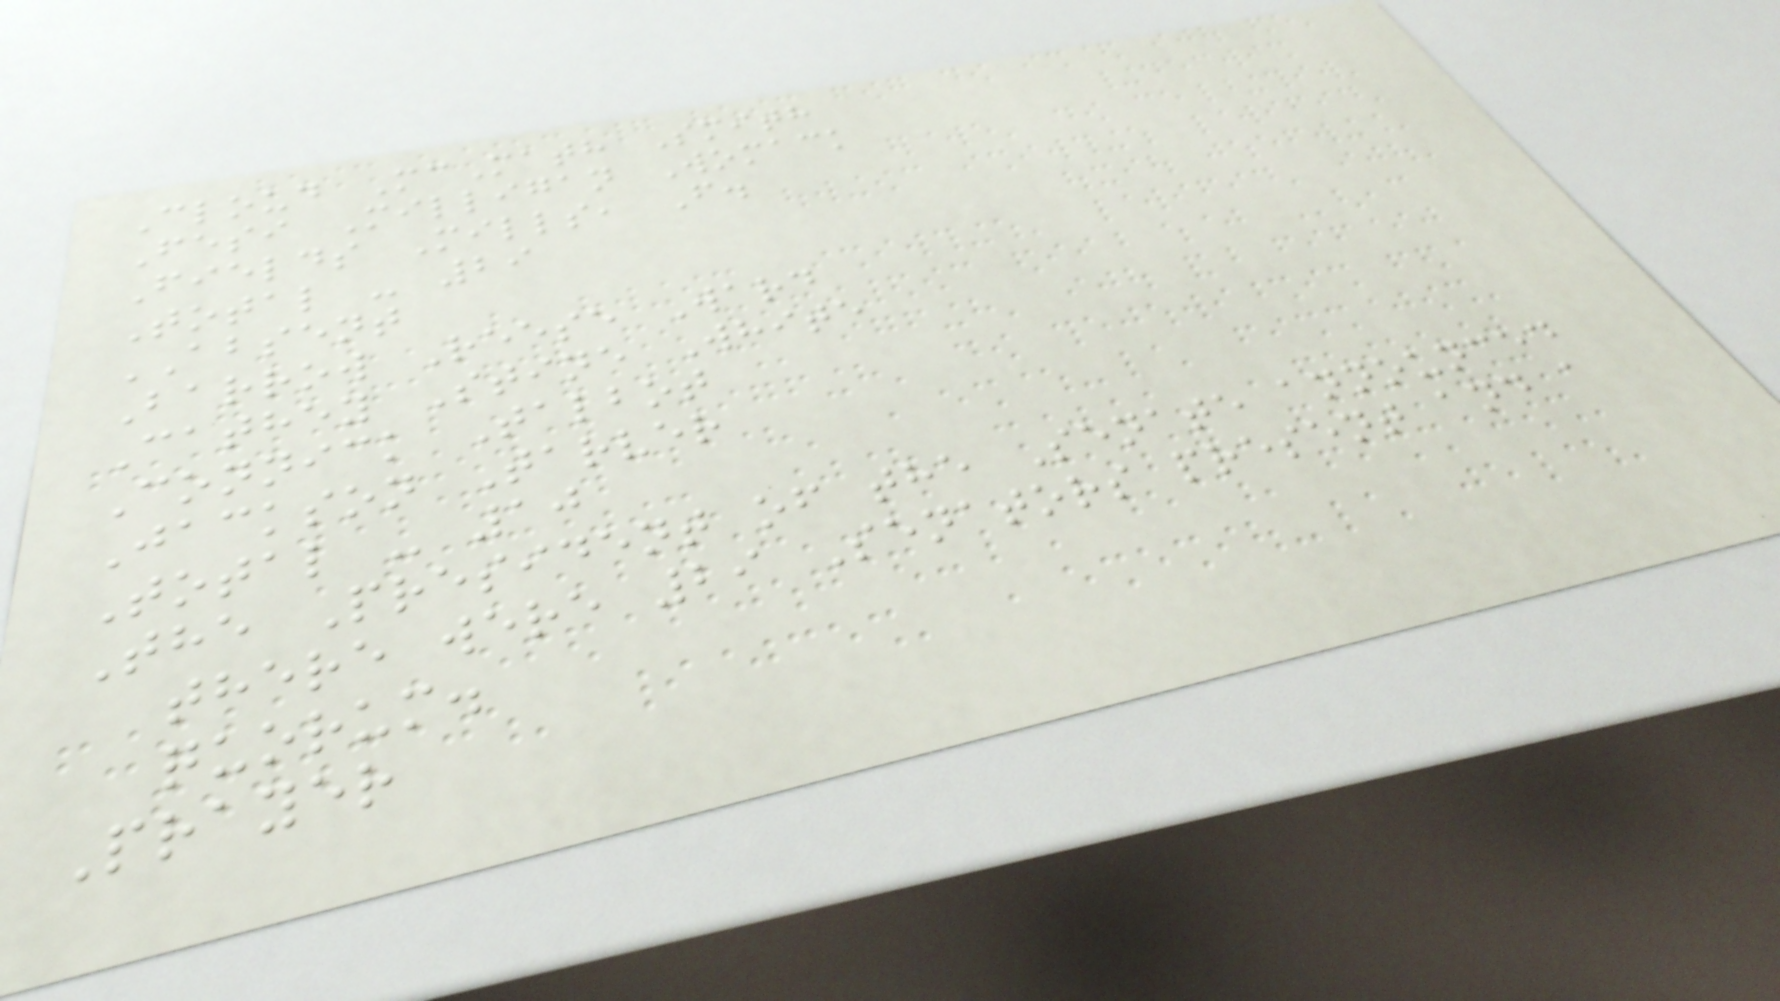Cloud McMath Smith
Fesi Milligan Womack
Fields Mills, F.
Total - 29
ABSENT
Barrow Reese Ward
Cathey Stine White
Connick Talbot
Jackson Tarver
Total - 10
The President of the Senate announced
there were 29 Senators present and a
quorum.
Prayer
